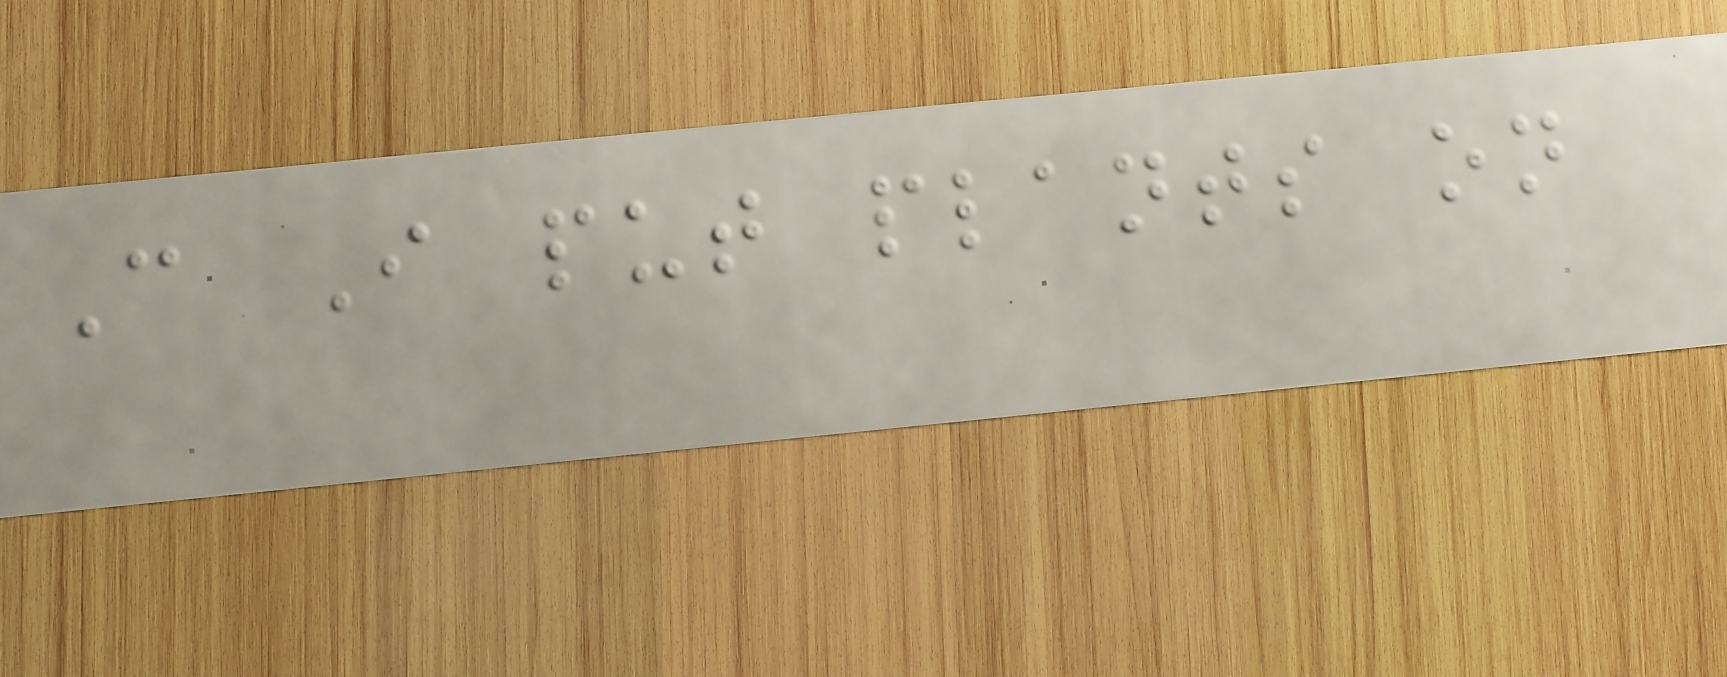Can I put plants on
